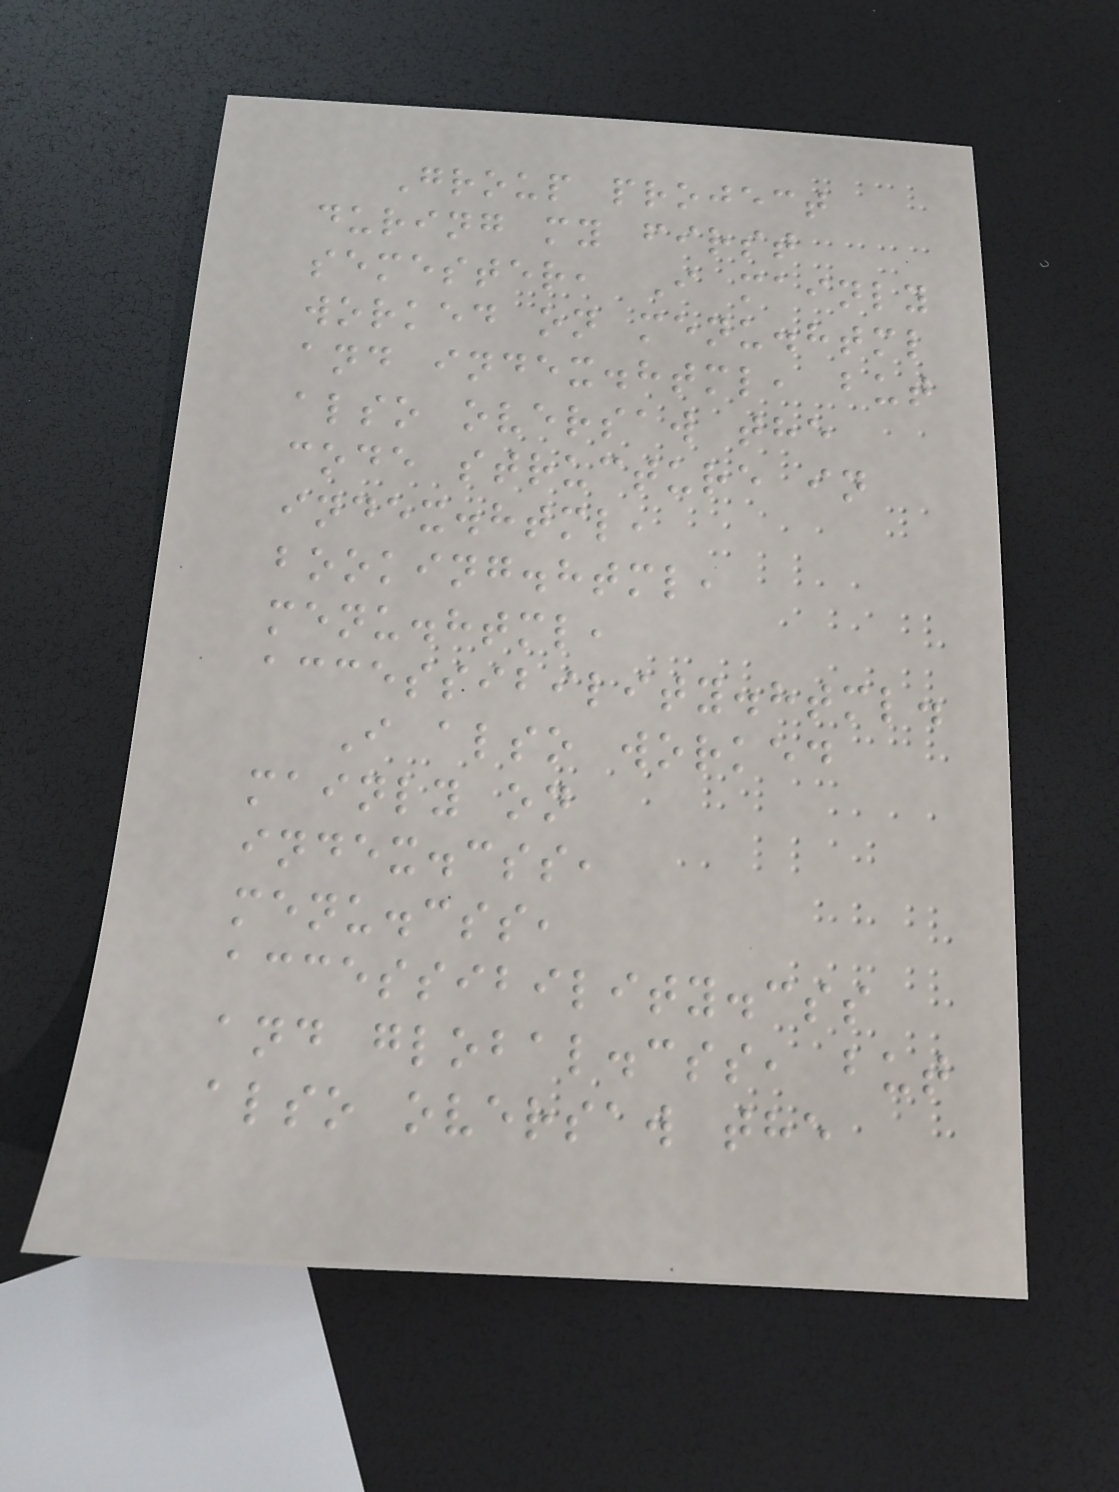Group project
during my first
semester, I mainly
worked on menu.html
and index.html, but
also oversaw the
code structure in
index.html,
booking.html,
menu.html,
accessibility.html.
I also worked
mainly on
index.css,
menu.css,
accessibility.css
and global.css, but
also oversaw the
